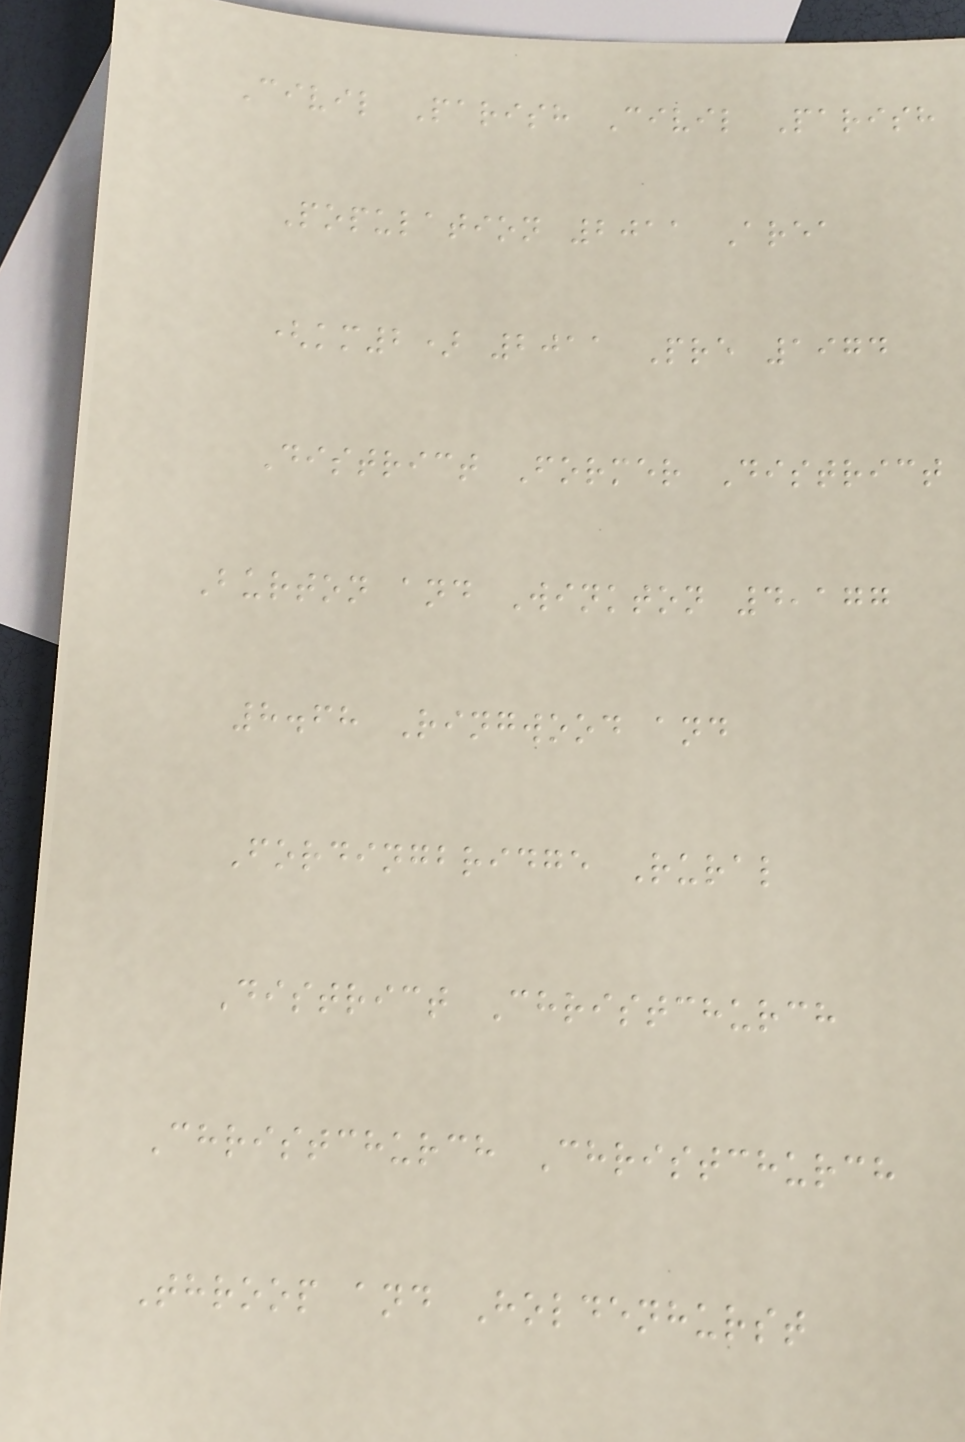Civil Parish Civil Parish
Population 2011 Area
(km2) 2011 Pre 1974
District Former District
Burton and Winkton 4,177
8.68 Ringwood and
Fordingbridge Rural
District Christchurch
Christchurch Christchurch
Throop and Holdenhurst
